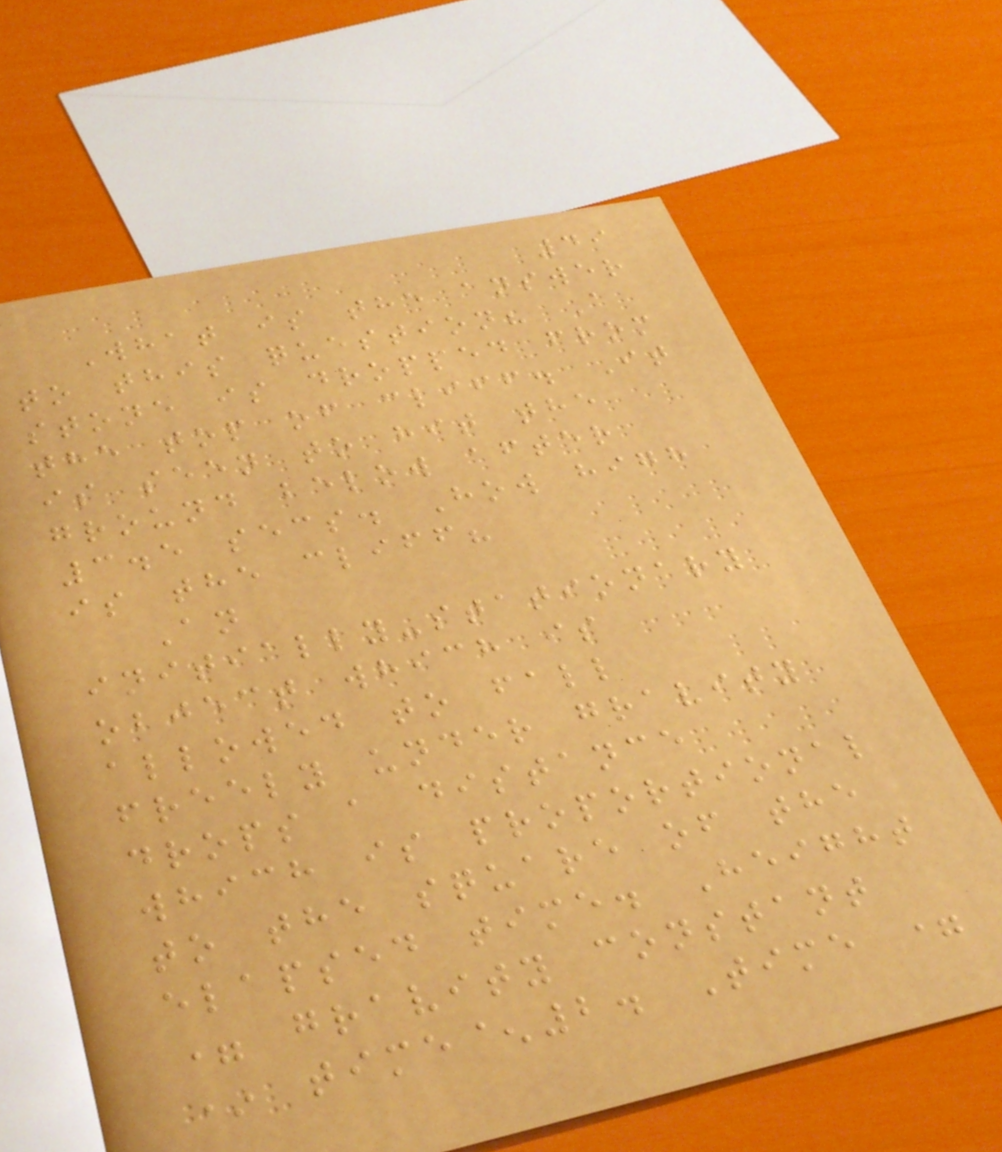49
What is the answer
to this question? A
stone is dropped from
the top of cliff. It
is seen to hit the
ground below after
3.5 secs. How high
is the cliff?
An
initially-stationary
object which is
allowed to fall
freely under gravity
drops a distance
which is proportional
to the square of the
elapsed time. Height
= gravity constant
* time^2. Time =
